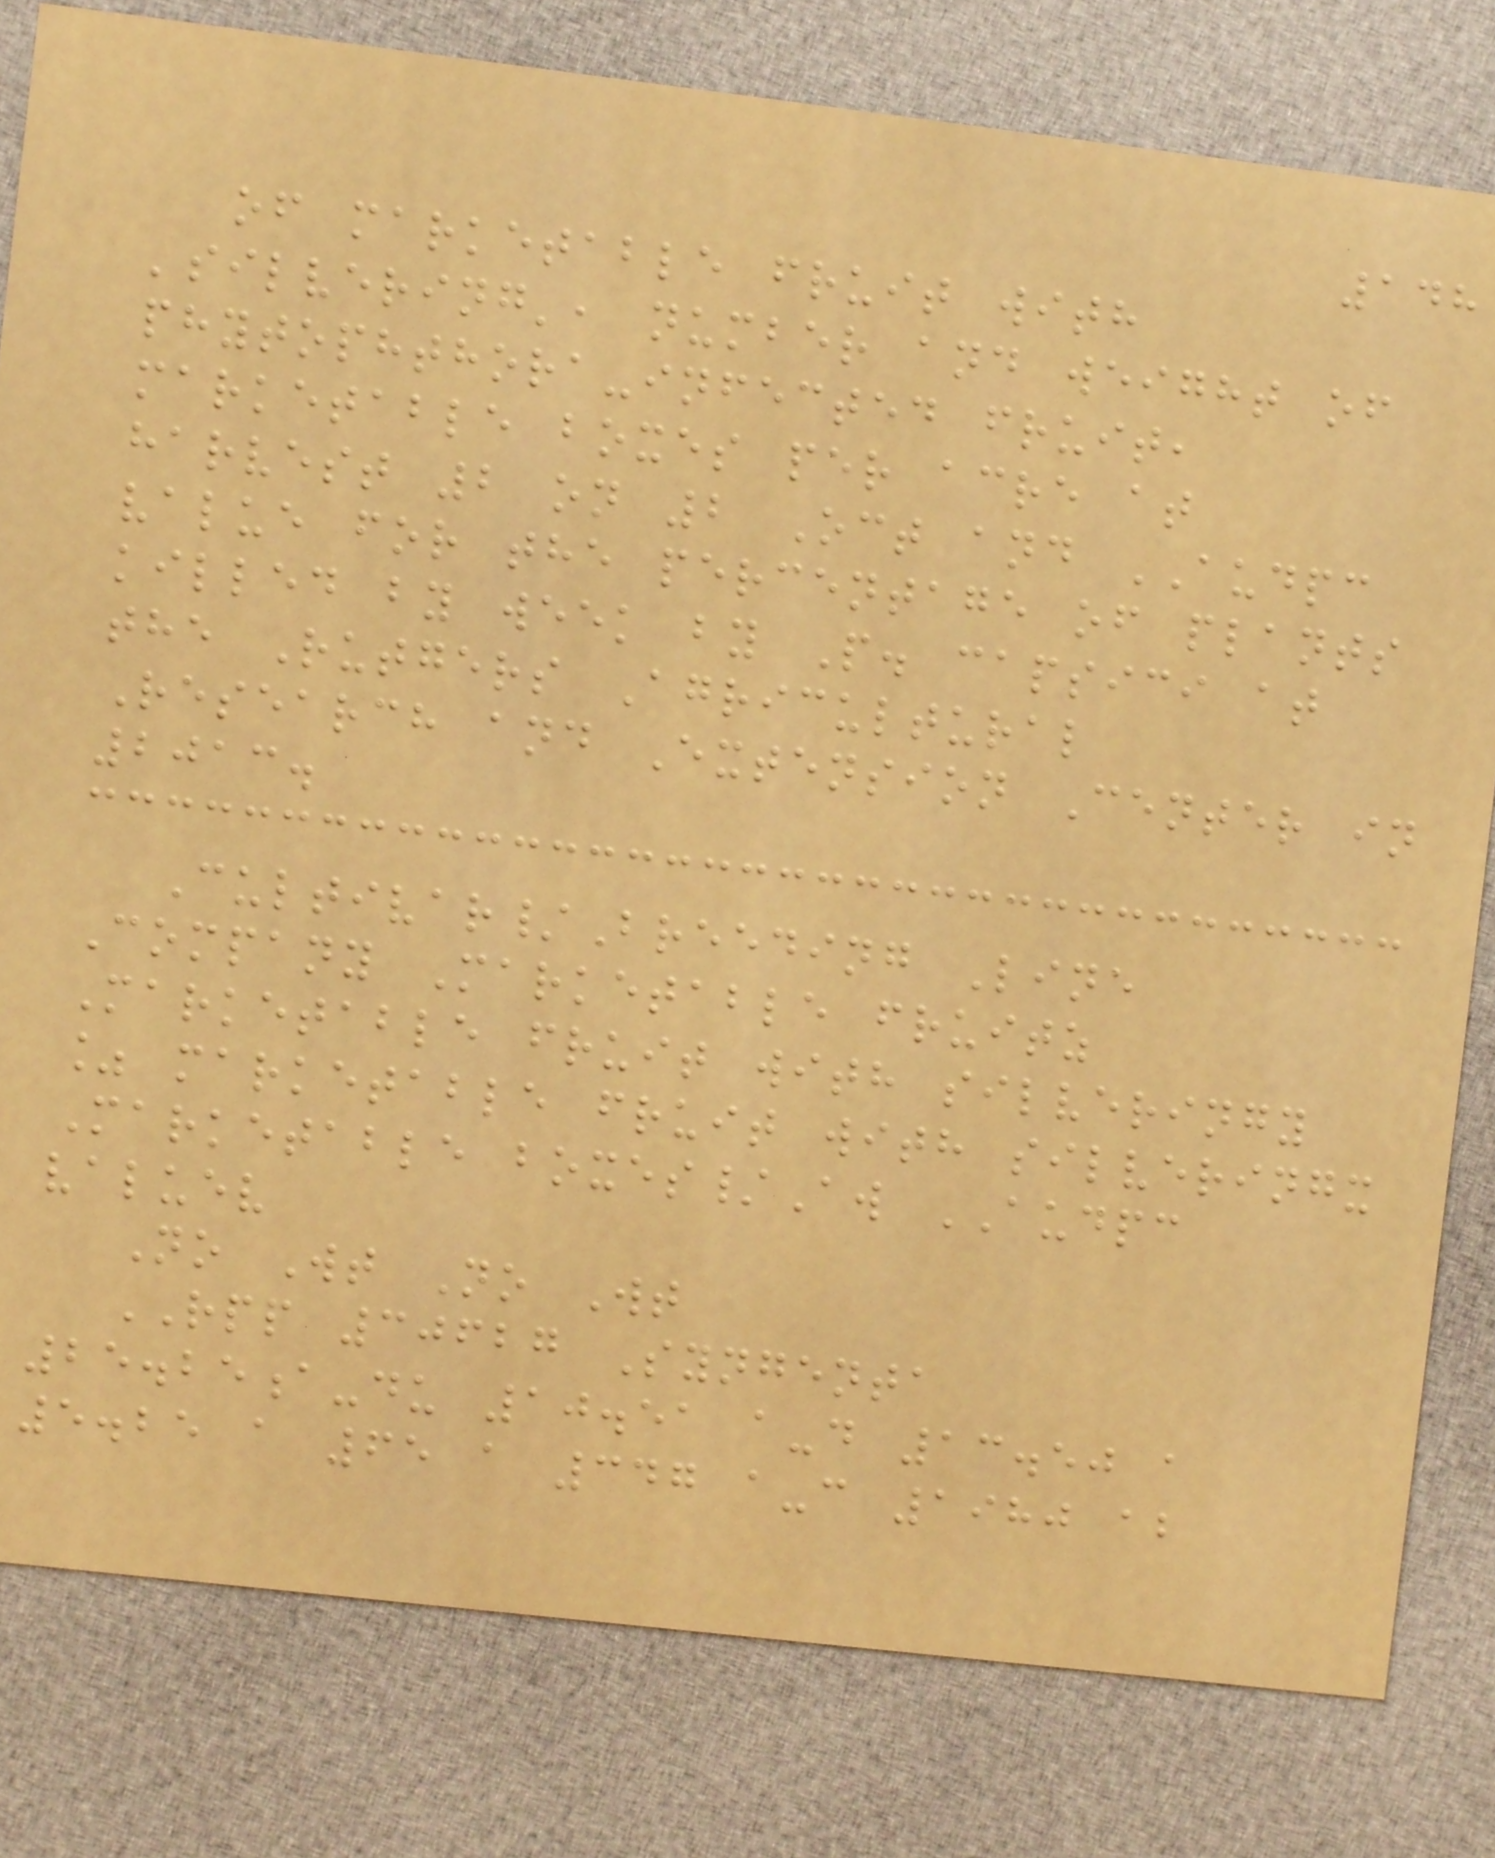148
of marketable fruit with
'silvering', number and weight of
phytophthora-infected fruit,
marketable boxes per acre at
harvest 2 on 2 Oct and AUDPC
value for the percentage of plants
killed by week by P. capsici at
the Rutgers Agricultural
Research and Extension Center in
2013.
Cultivar/Breeding Line
Company Marketable fruitz
Marketable fruit with silveringy
% marketable fruit with silveringx
Marketable boxes/Aw AUDPC
valuev
No Wt No Wt
RPP 30627 Syngenta
25.25a-du 10.51 a-d 13.50 a
5.25 a 65 a 347 a-c 1980 ab
